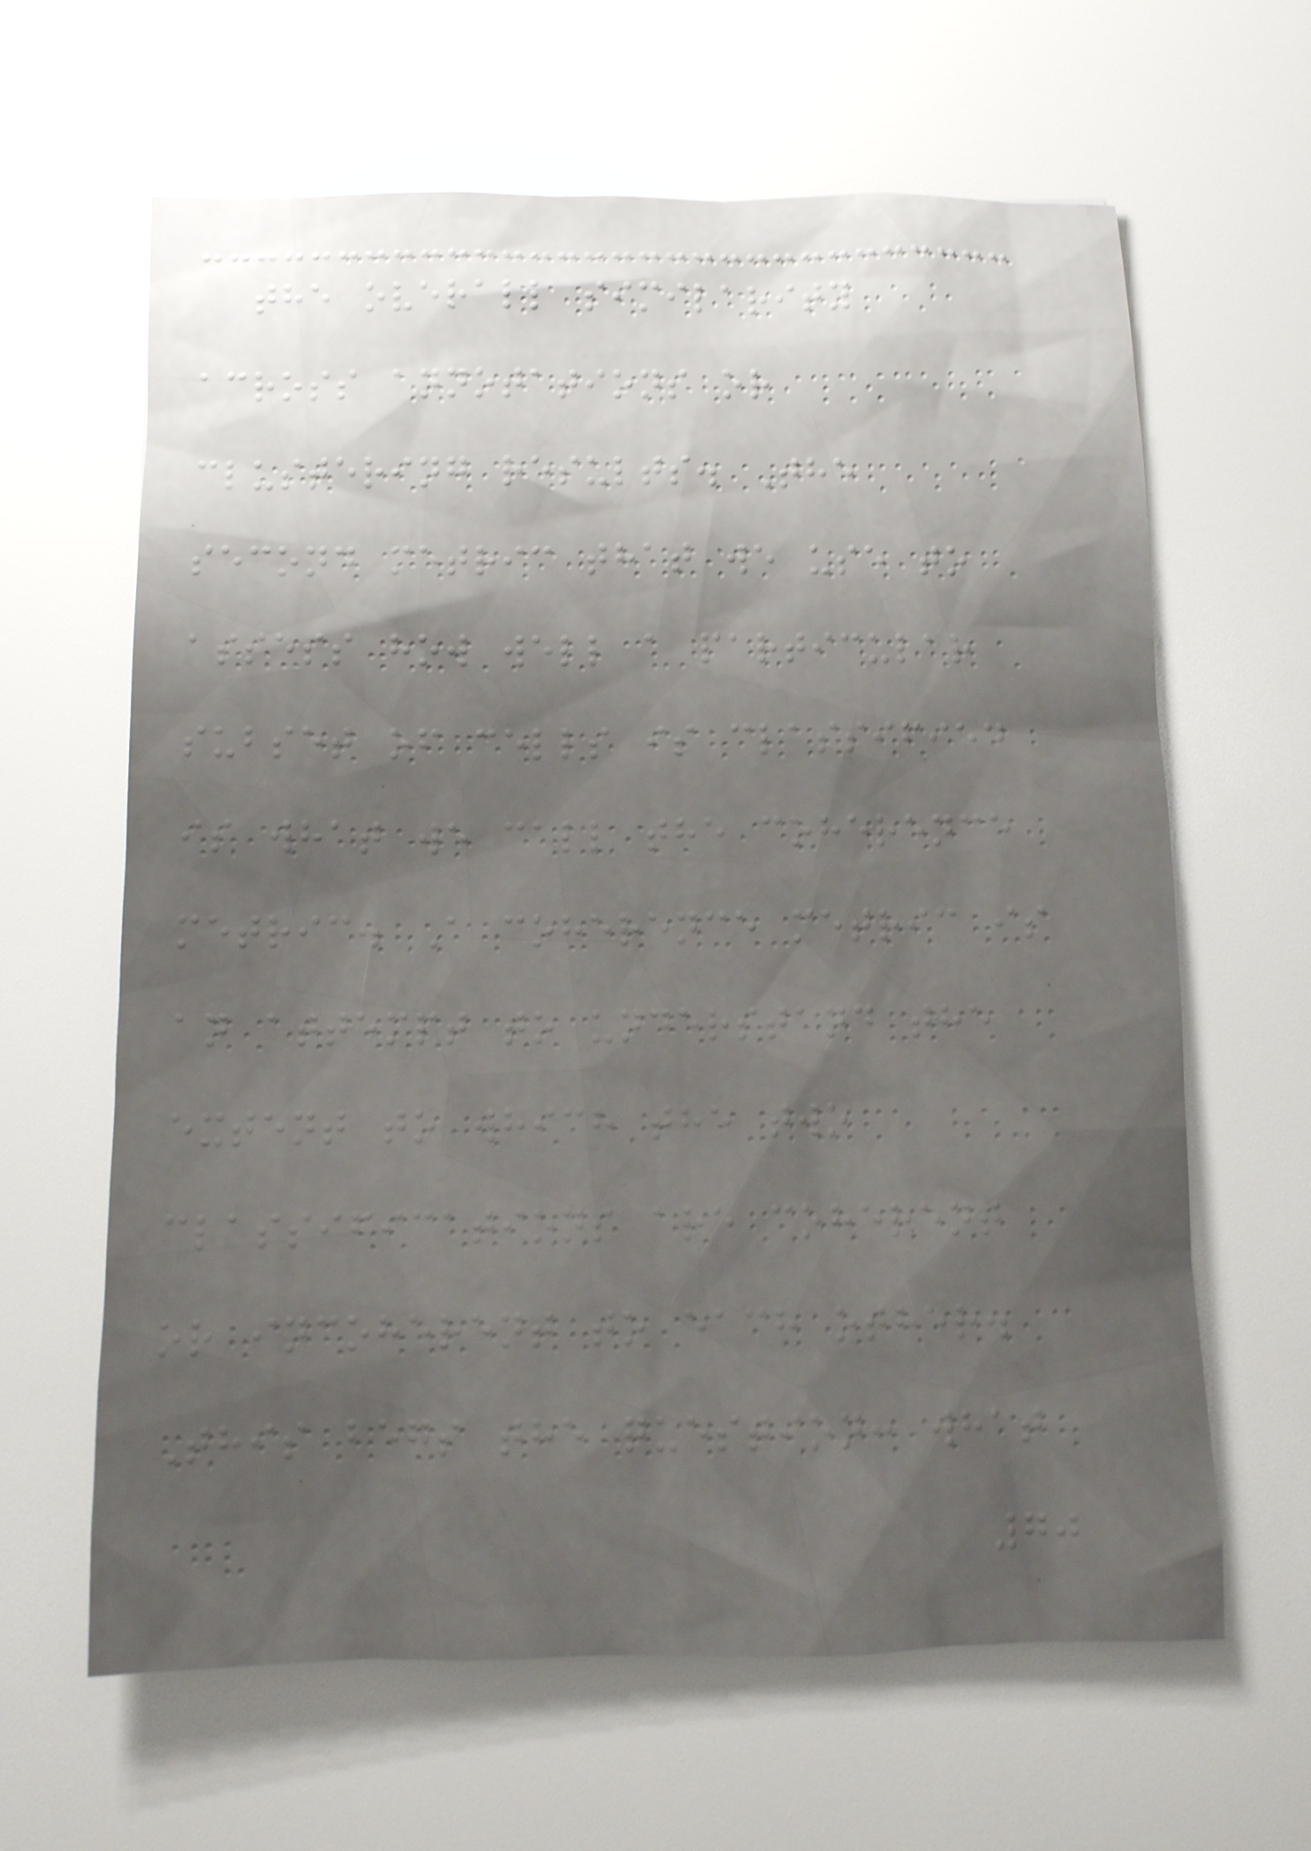the overall similarity
across annotations or
clustering results. The
second metric that we use to
assess how well a particular
subset of cells is classified
is what we call the coherence
metric. A coherence metric is
an attempt to understand the
extent to which the two
classifications are coherent
or incoherent to each other.
This begs the question: what
70
